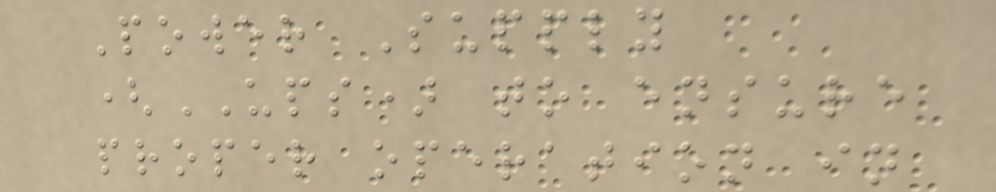Power Supply
(UPS) to ensure
proper operation in
